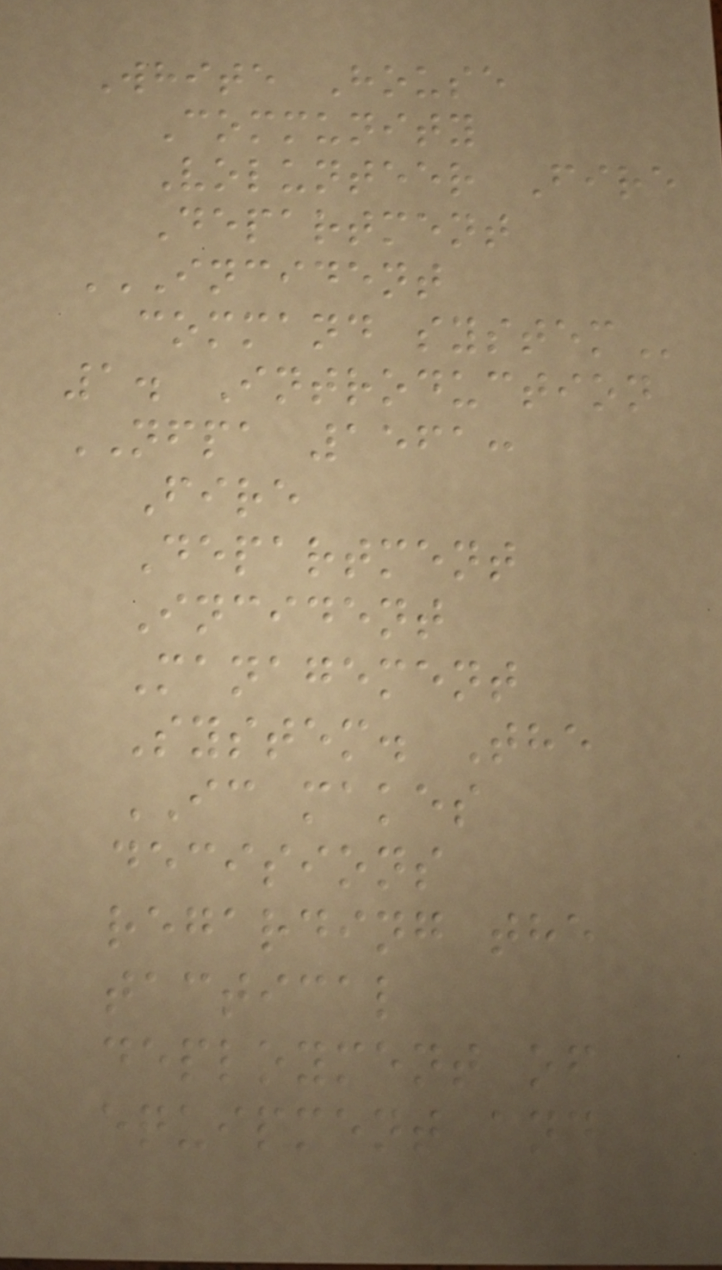White House
Community
Volunteer Fire
Department
INCIDENT
COMMAND SYSTEM
1. Introduction
NFPA 1561:
Fire
Department
Incident
Management
System. The
IC makes
decisions
regarding the
tactical
deployment of
equipment and
